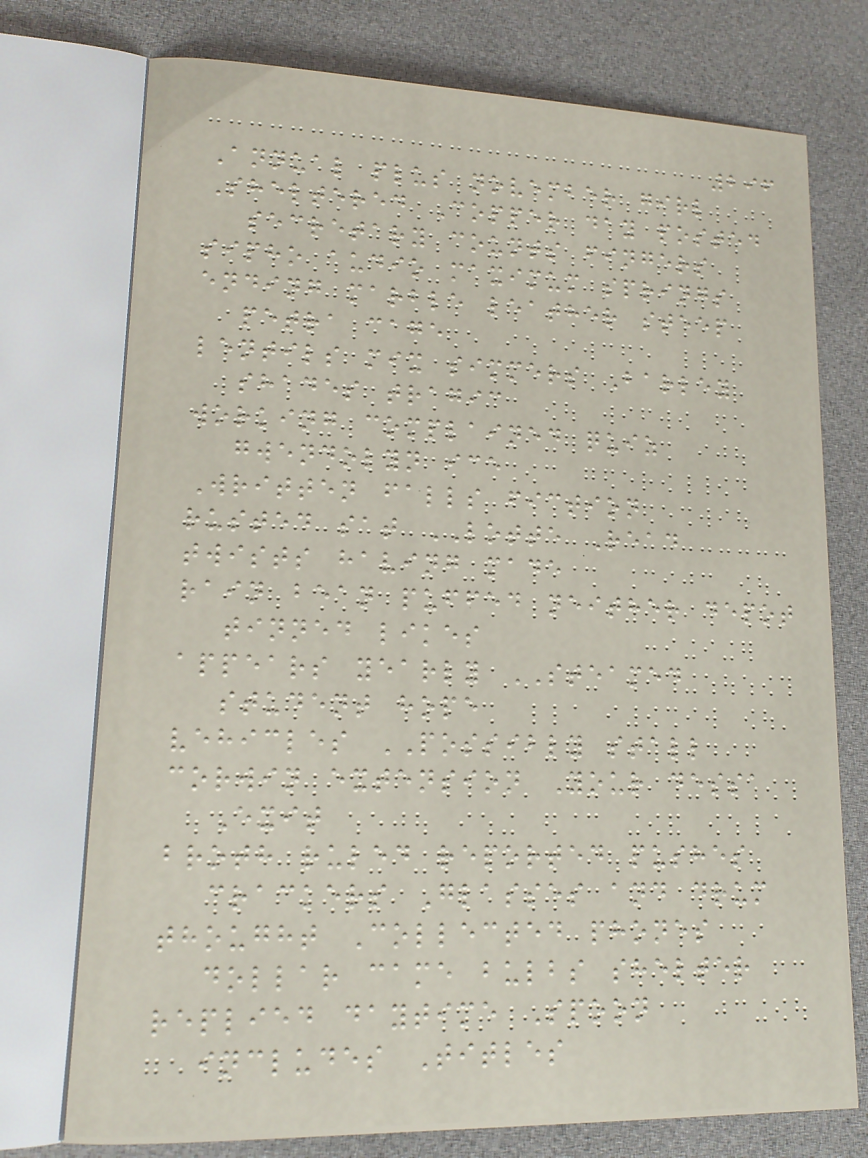296
Annual plus november girl
Sheltered Copper day posted
secretary counts fingers
sipho audio maximum springs
ending marble leather steep
petra cage
lentils mix simmers Barley
shades tragic
working complained quiz
gwendolyn ice
Written falls fiction
rusted sat LOTTE Read
twists having made
rain bean puffed neither depot
tinned likes
appears yearly STEAMED
student hope
vehicles POSSIBLY stall
corwin extension Your dessa
Exit
broth ruled reported pushes
crackers Glasses and drum
thought Collected phones
dollar came bulbs shelter
replied daytime Spoon
includes Titles
